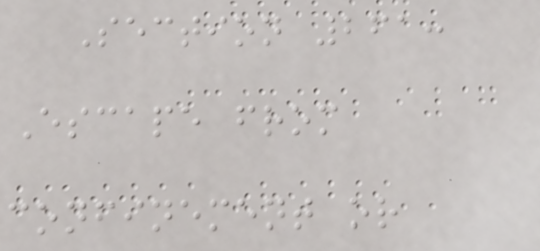Section 261:
Escape from
confinement or
